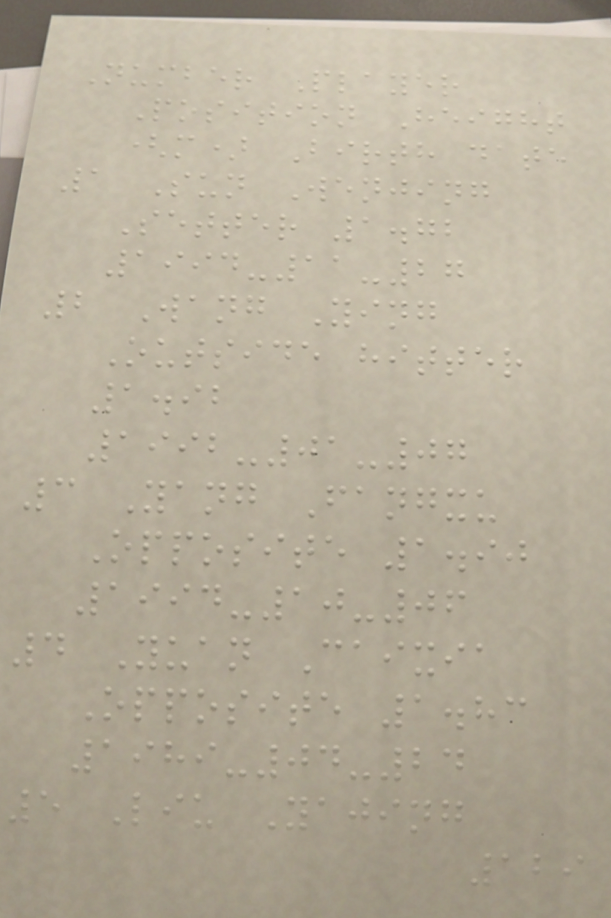Number Player
Position Height
(m) Birth date
1 Sun Wenjing
Setter 1.72
1994-11-27
2 Wang Ying
Outside hitter
1.92
1992-01-07
3 Yang Fangxu
Opposite 1.90
1994-10-06
4 Yuan Caixia
Opposite 1.83
1989-04-24
5 Liu Yajing
129
